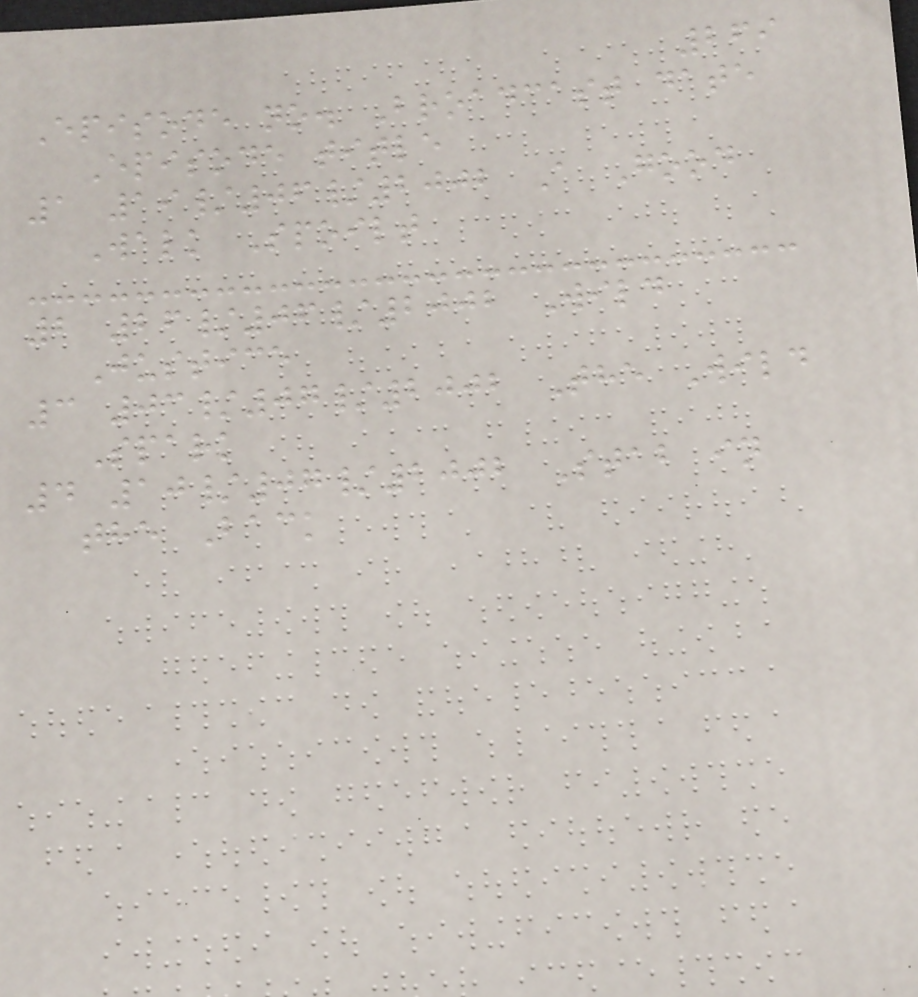269
Episode no. Broadcast date
Episode title
1 19/06/2002 A Good
Walk Spoilt
2 26/06/2002 Wild
Justice
3 03/07/2002 The Wild
Spark
4 10/07/2002 Stab in
the Back
